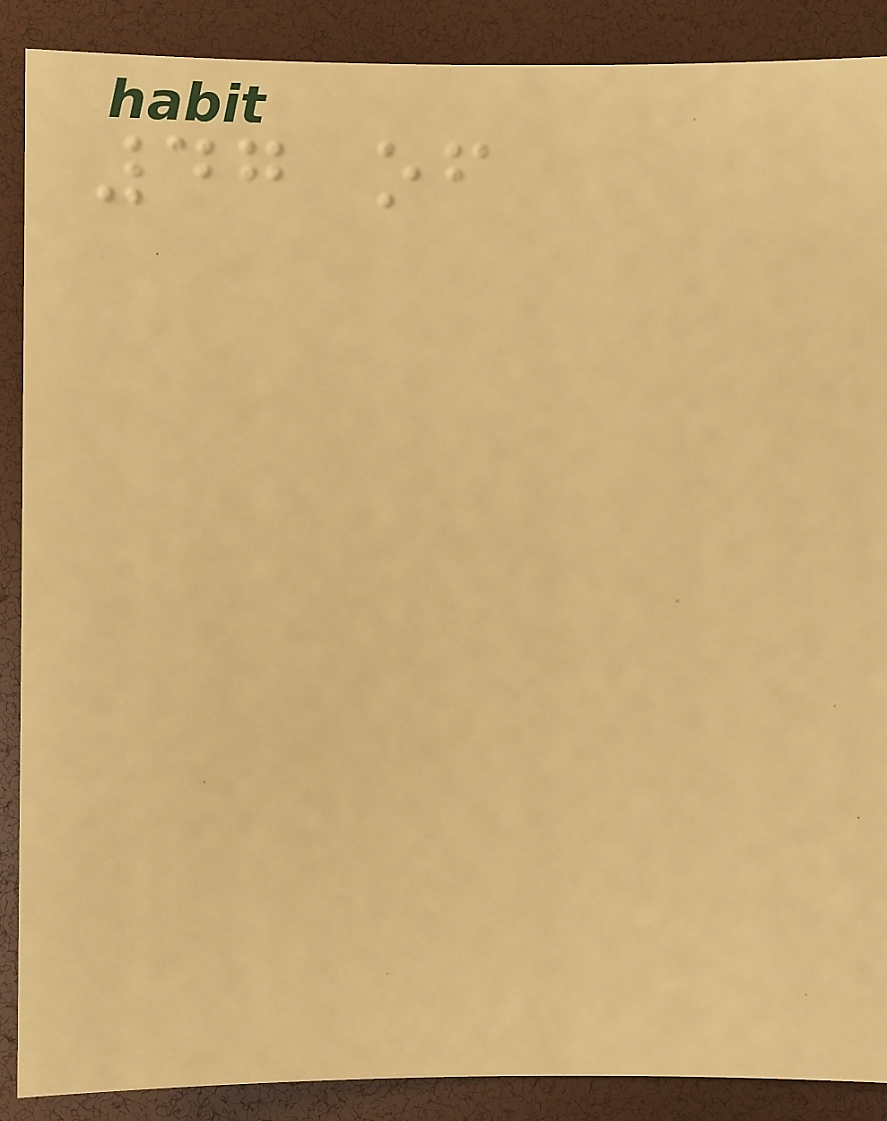47 of
